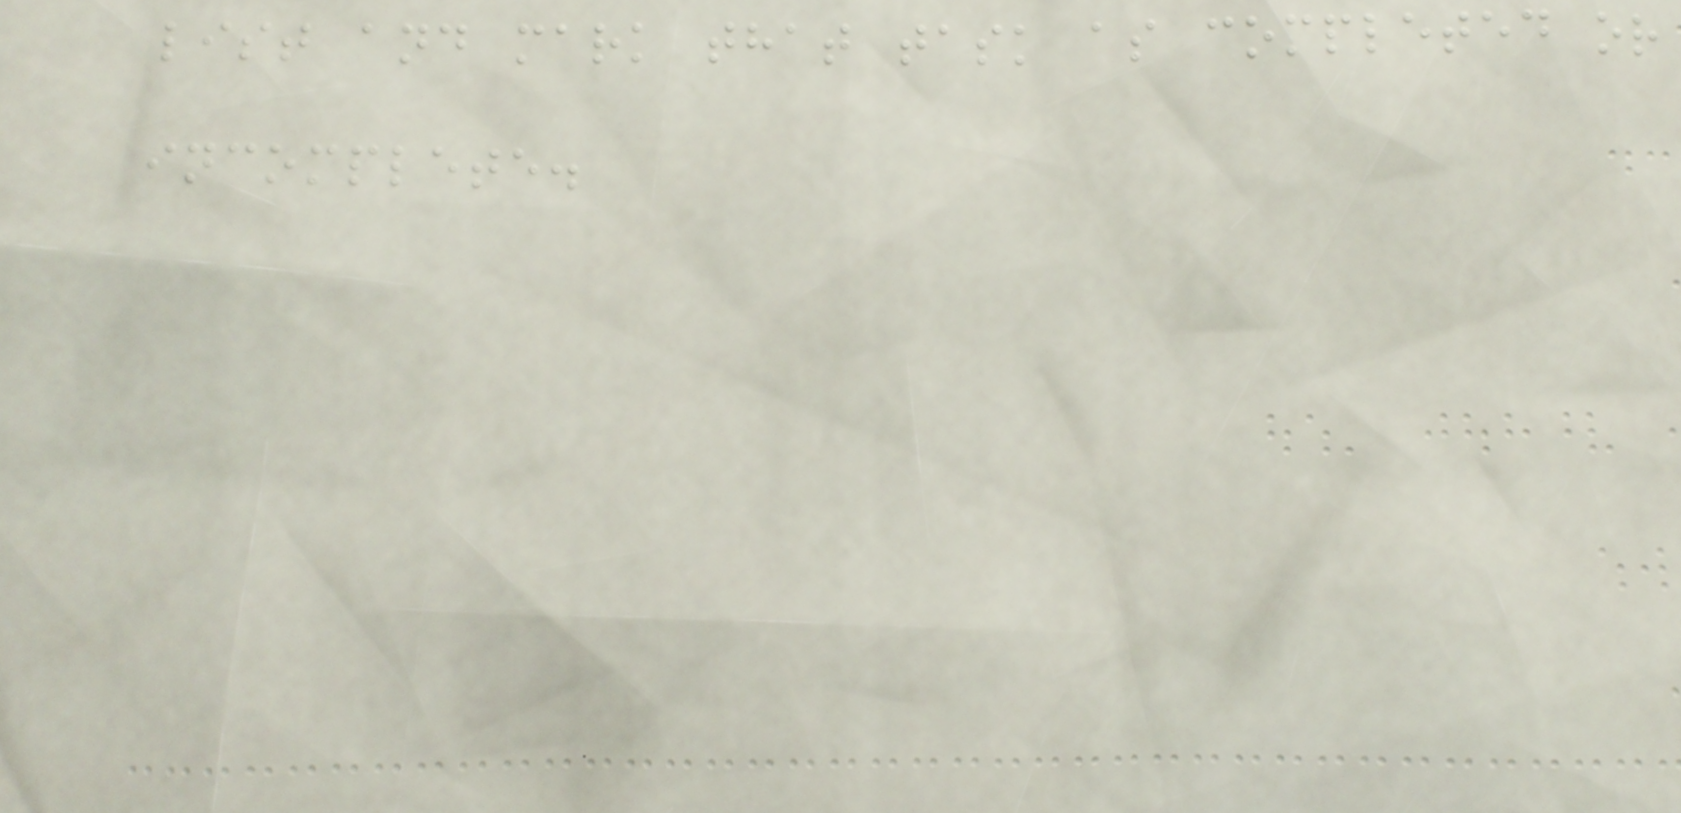list and mark that task as completed or
incomplete.
